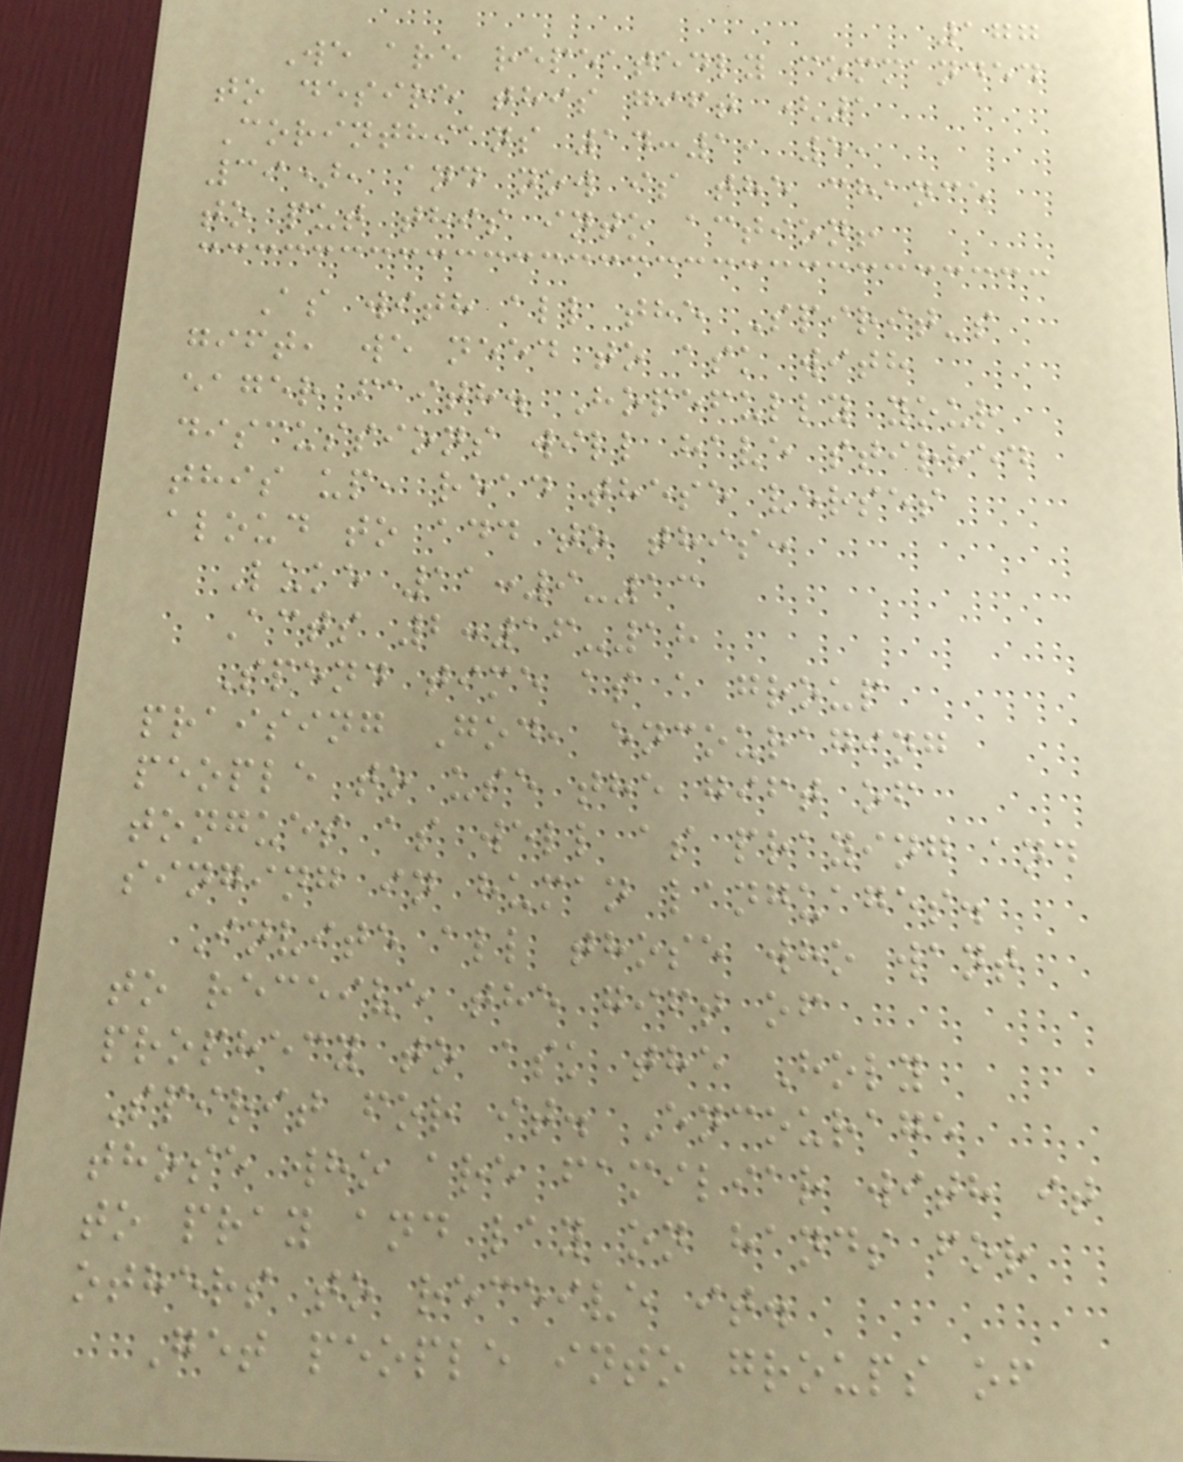177
We are repeatedly commanded
to desire this gift (1
Corinthians 14:1, 5,
39), and now is the chance
to put this into action!
As with all the Spirit's
gift, we need to ask with
eager faith. Hopefully your
discussions will have stirred
this up, read these verses
aloud to add to this:
Luke 11:9-13
Acts 2:16-18
Spend time as a group
praising God, encouraging
people to use the gift of
tongues as well as praying and
singing in human languages.
Invite all those who want
to receive the gift of
prophecy to ask the Holy
Spirit for it. Encourage
those who are familiar with it
to pray and lay on hands for
others to receive it.
Get people into groups of
